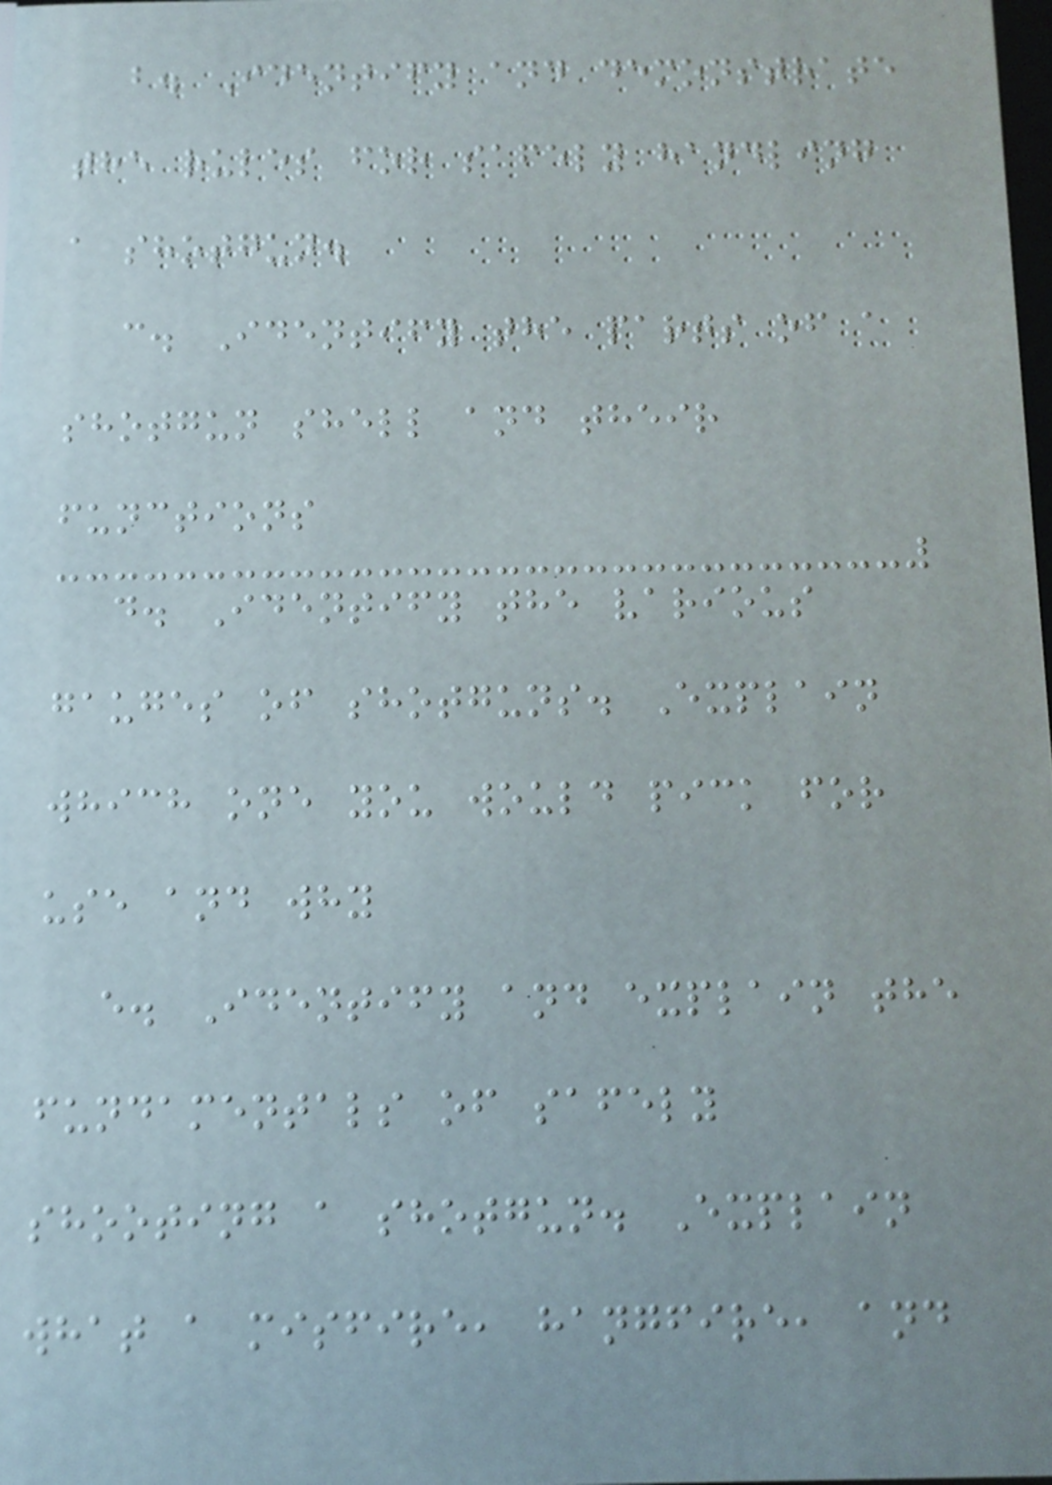b. Identify and demonstrate
the rules for safely handling
a shotgun.
c. Identify the parts of a
shotgun shell and their
functions
d. Identify the various
gauges of shotguns. Explain
which one you would pick for
use and why
e. Identify and explain the
fundamentals of safely
shooting a shotgun. Explain
what a misfire, hangfire, and
